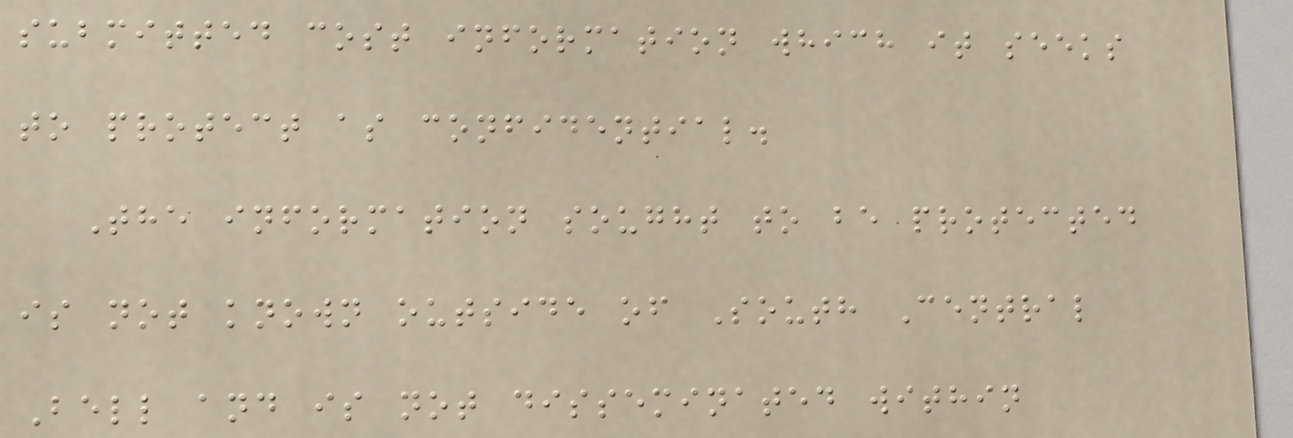submitted cost information which it seeks
to protect as confidential.
The information sought to be protected
is not known outside of South Central
Bell and is not disseminated within
